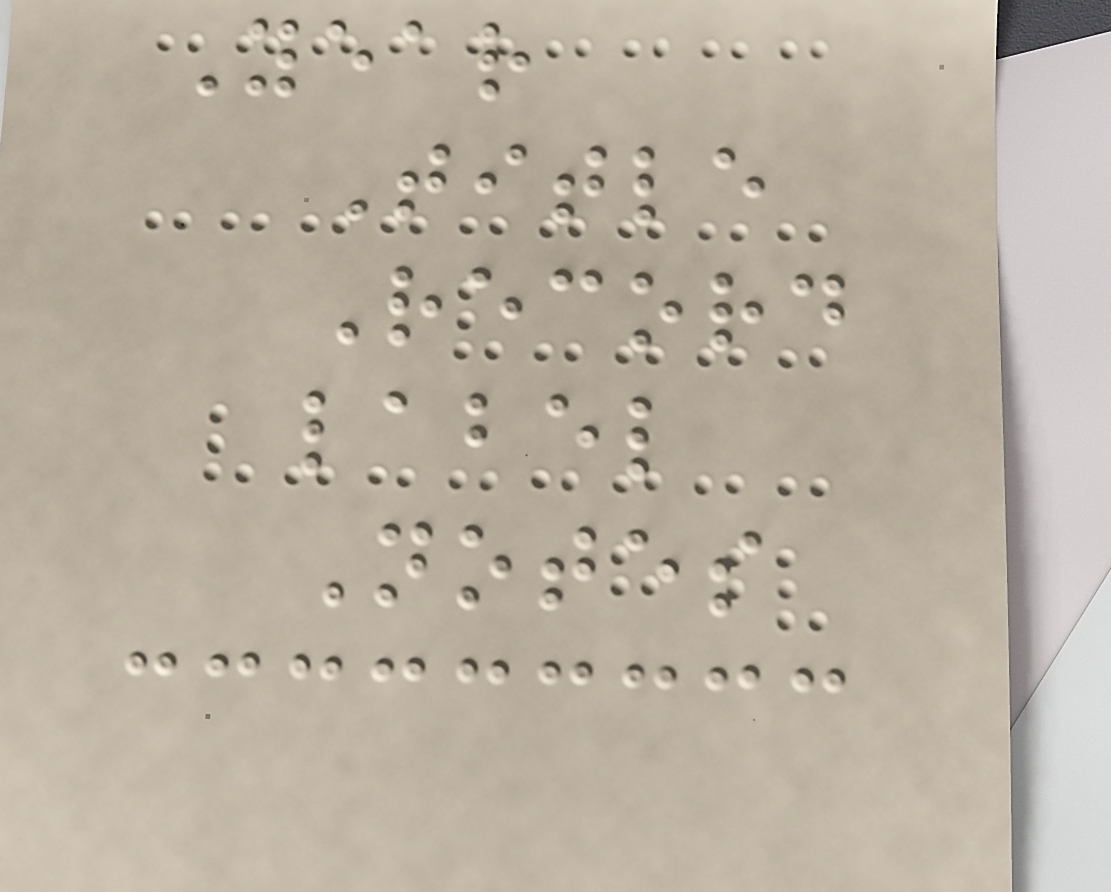Year
Title
Record
label
Notes
